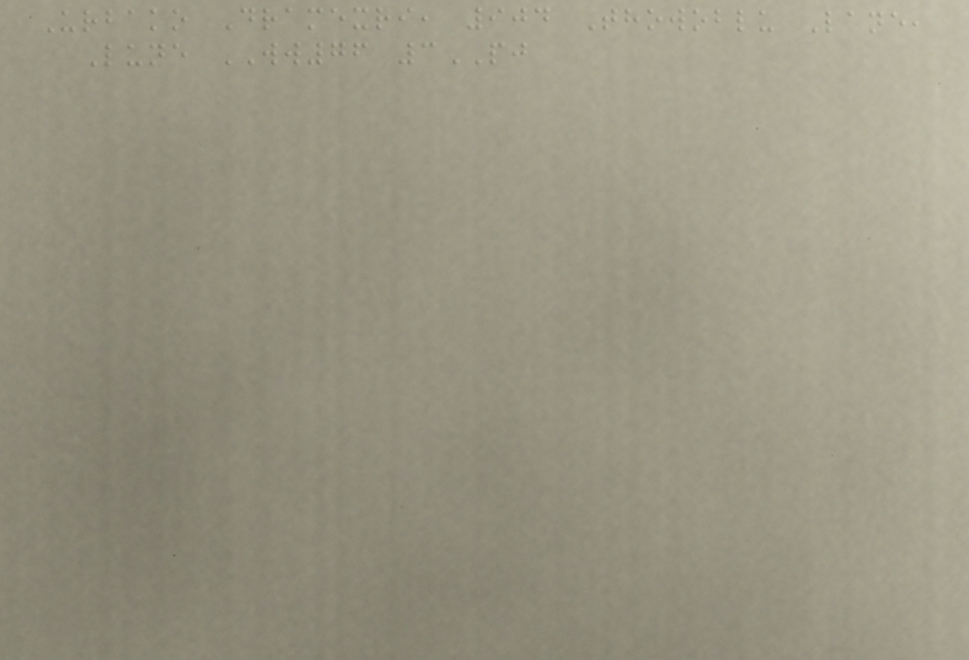Urbako Dramexri, 904 Thowoblu Lane,
Lune WW76 3PJ
